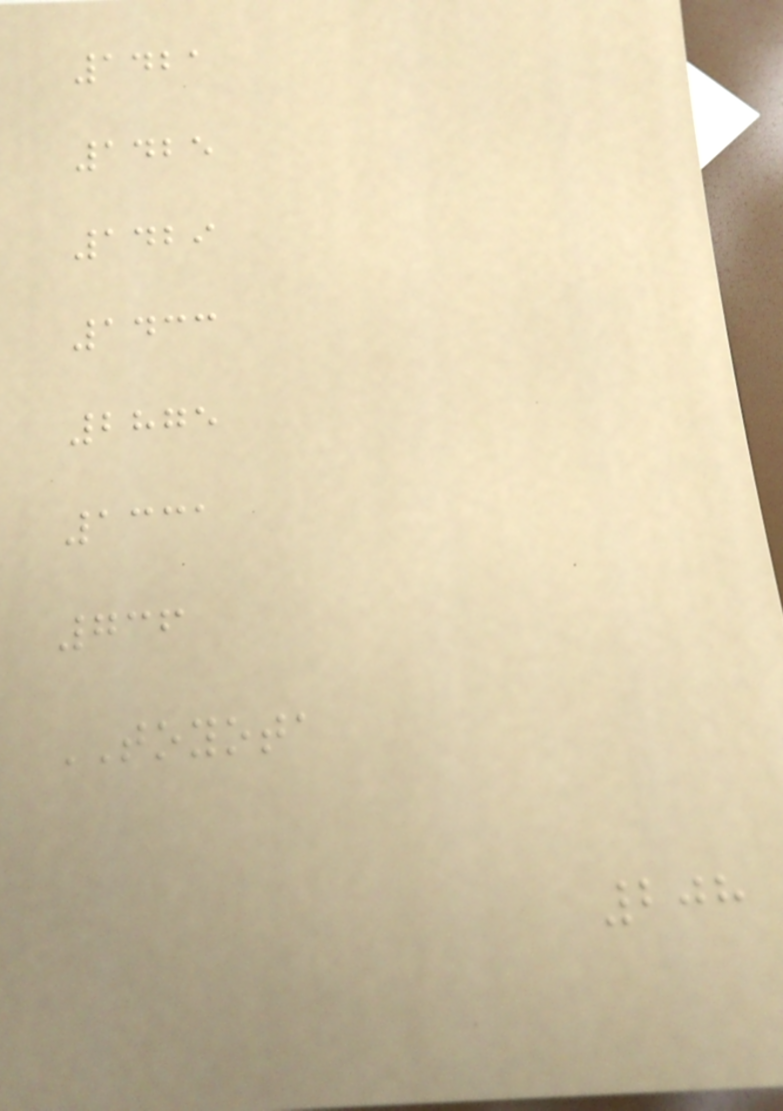1421
1425
1429
1433
2875
1331
736
TOYOTA
208
